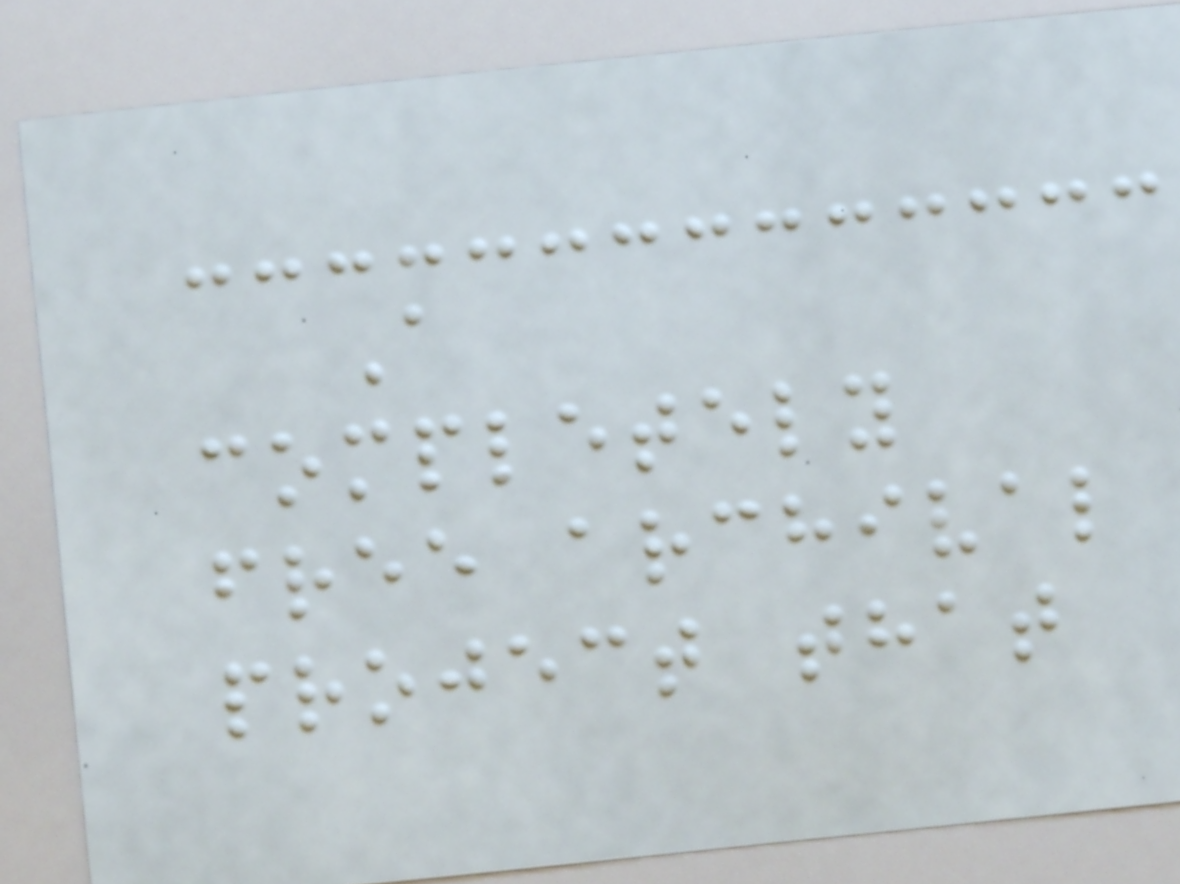A
completely
free archival
project that
